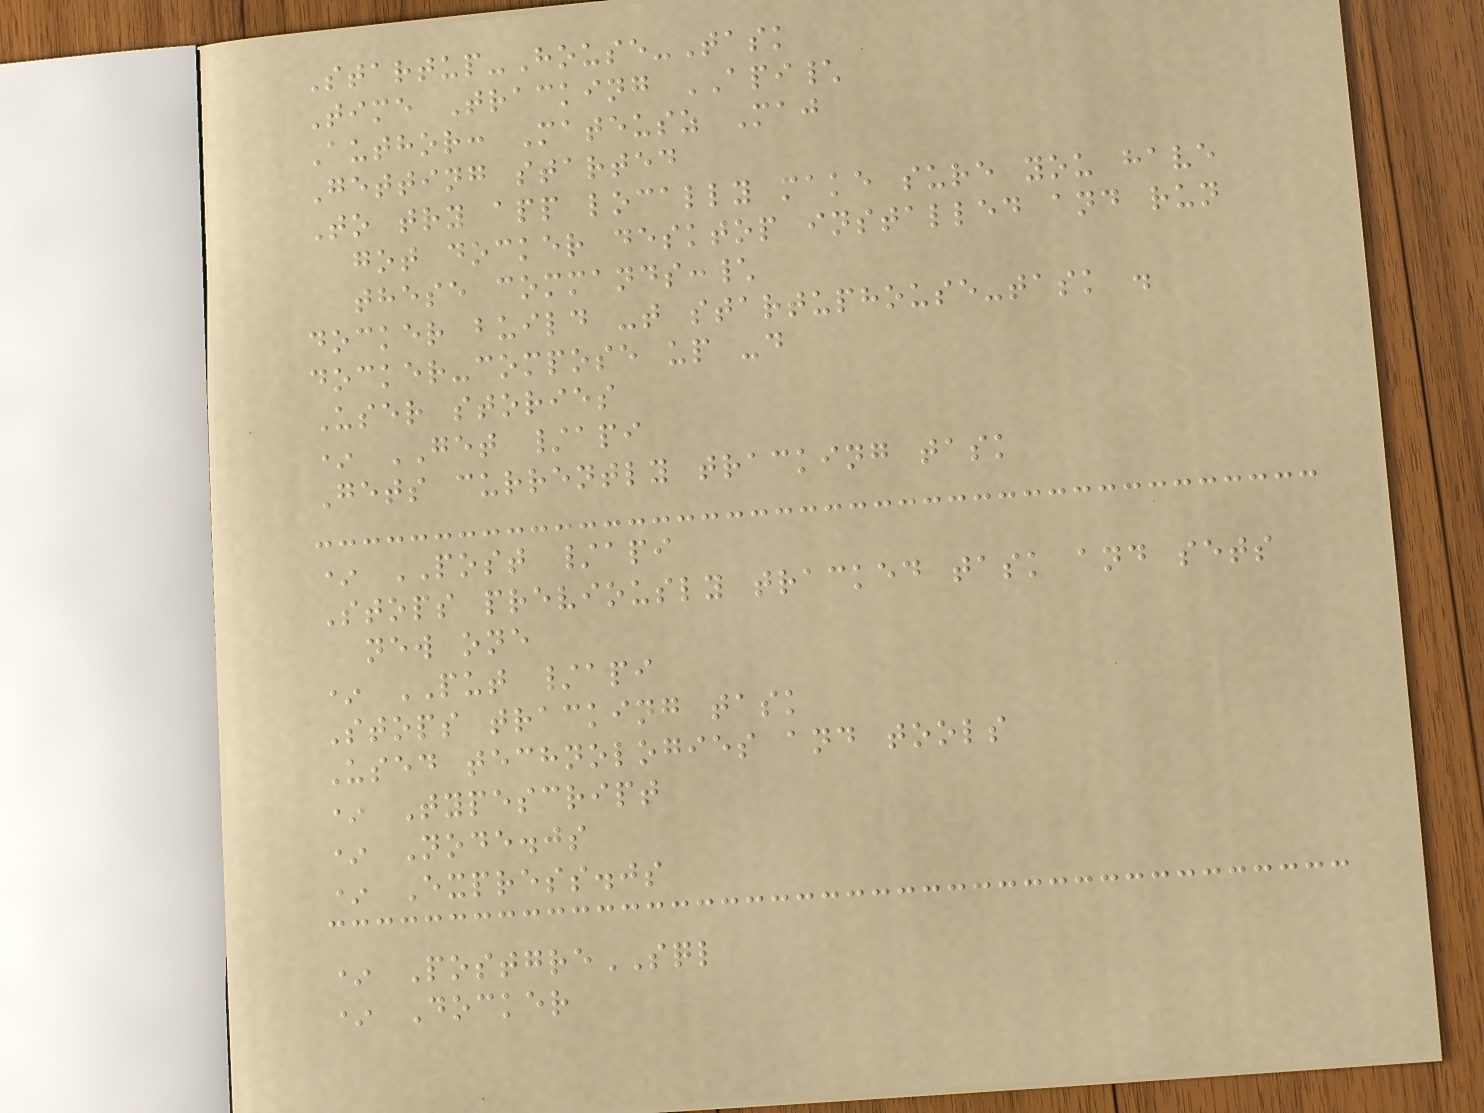Startup-House-Task
Time Tracking API\
Author: Mateusz Maj
Getting started
To try app locally make sure you have
got docker desktop installed and run
these commands:\
docker build -t startuphouse-task .
docker-compose up -d
User stories
* GET /api
Gets currently tracking task
* POST /api
Stops previously tracked task and sets
new one
* PUT /api
Stops tracking task
Used technologies and tools
* Typescript
* Node.js
* Express.js
* PostgreSQL
* Docker
